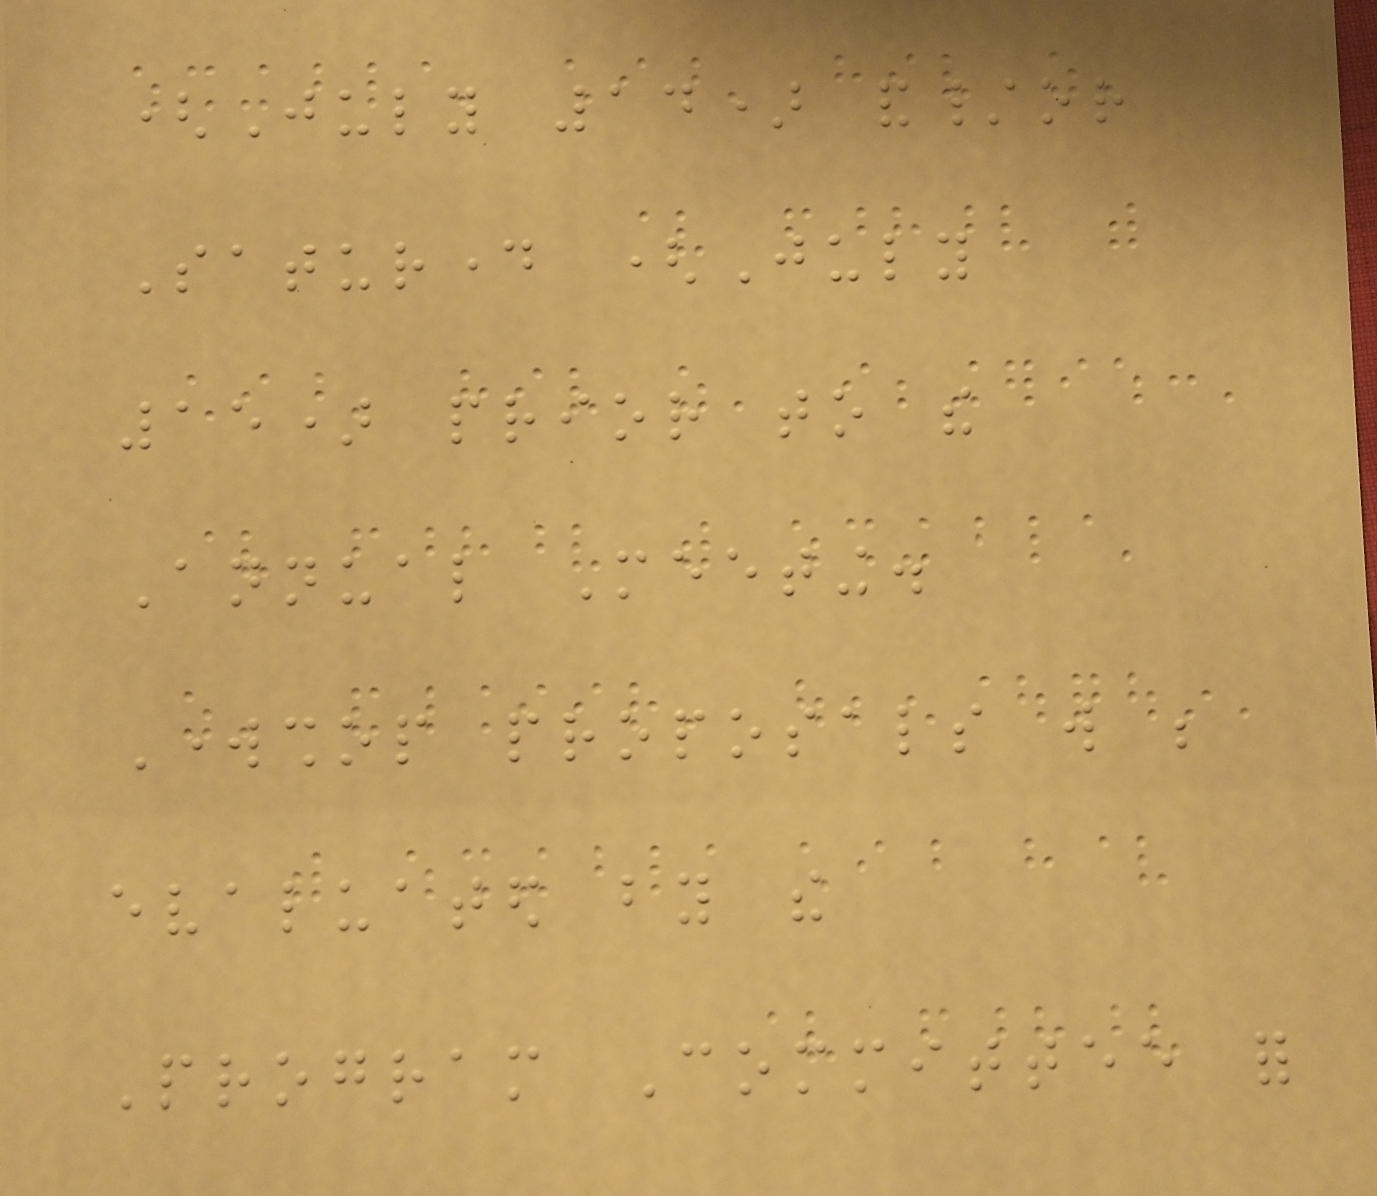(July 14) and/or
Saturday (July
15) prior to the
Annual Meeting.
Workshop proposals will be
evaluated by the
Program Committee for
